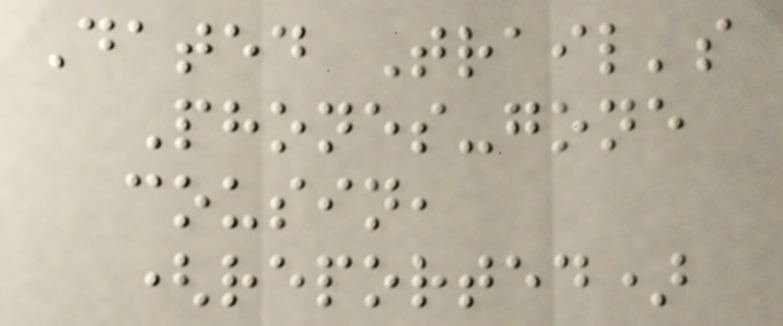Dated Trail's
Phones-gone
cousin,
(reported)
